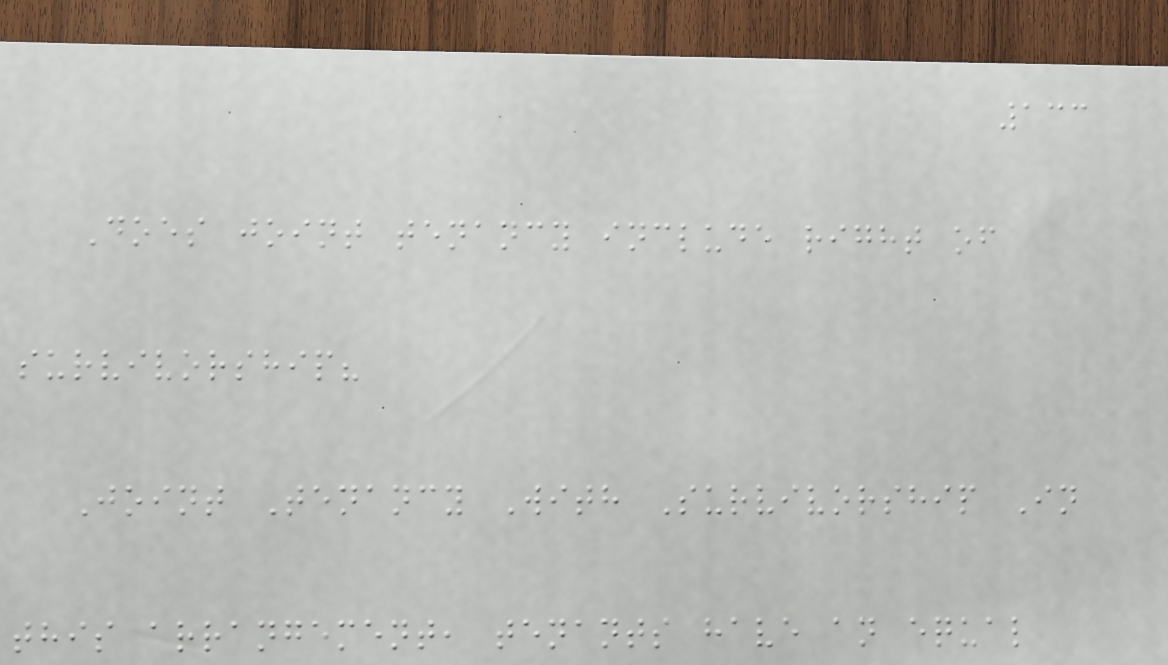133
Does joint tenancy include right of
survivorship?
Joint Tenancy With Survivorship In
this arrangement, tenants have an equal
